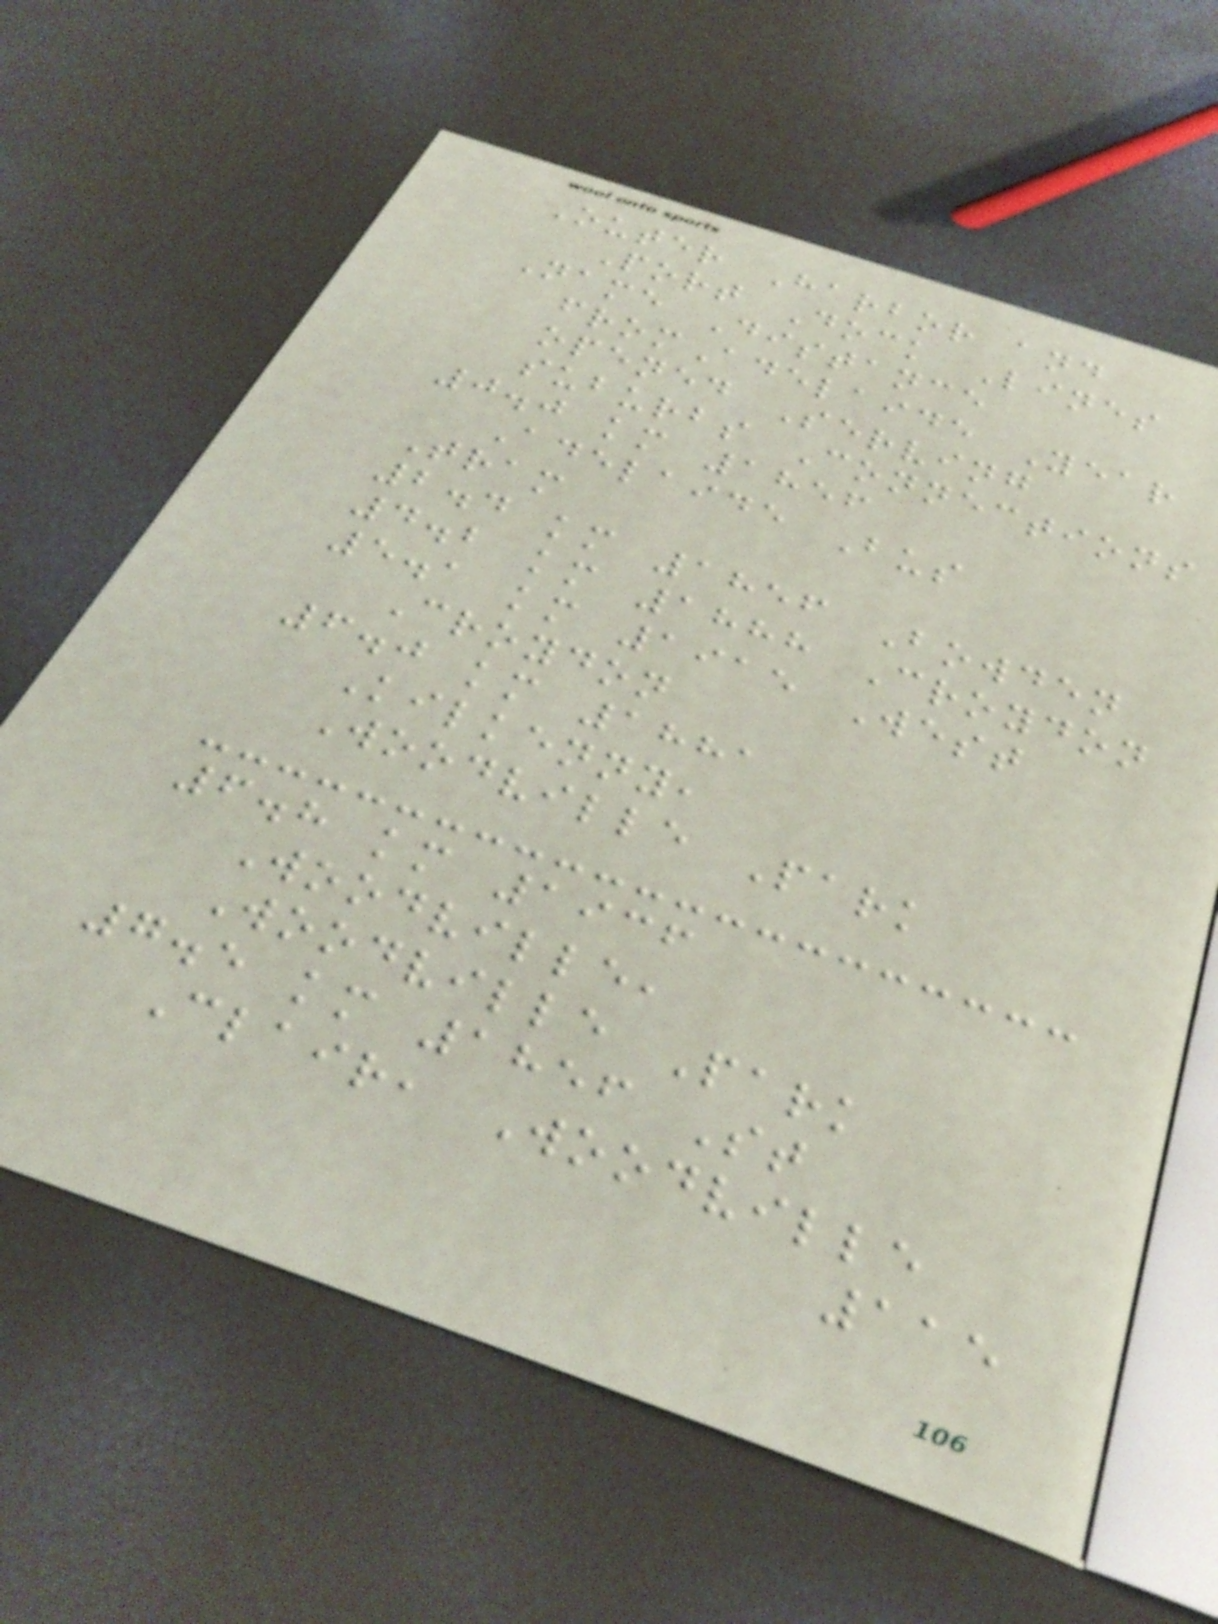Outer Harbor and
Port Dock Lines
Name Distance
fromAdelaide Year
opened Serving
suburbs Connections
0.0 km 1856
Adelaide Bus
Tram
2.4 km 1856 Bowden
4.2 km 1888 Croydon
5.1 km 1915 West
Croydon
6.0 km 1881
Kilkenny,
Woodville Park
6.8 km 1936
Woodville,
Woodville Park
7.5 km 1856 St
Clair, Woodville
115
